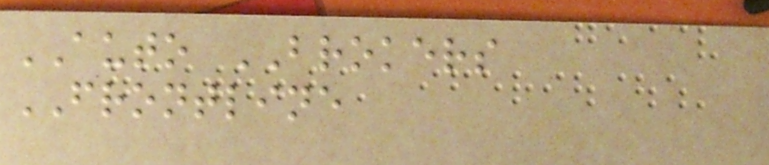AUTO BROKERS
FRONTLINE
